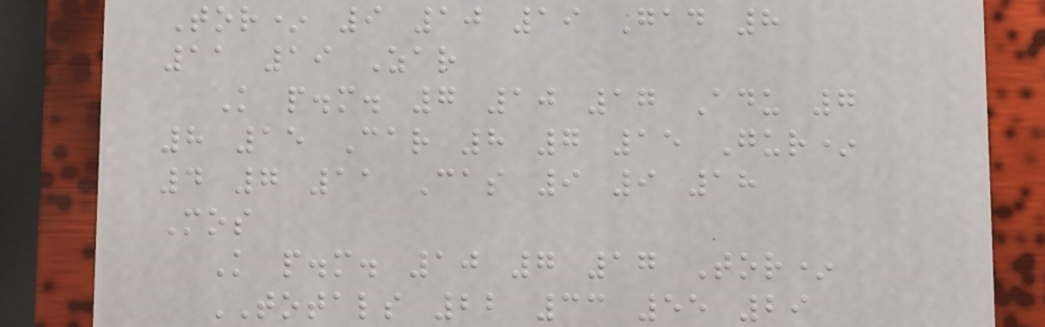Tor* 9 10 19 Gad 8
11 19 Zar
K p.m. 7 10 17 Adu 7
8 15 Car 8 7 15 Gur*
4 7 11 Cas 9 9 18
Mos
K p.m. 10 7 17 Tor*
TOTALS 22 33 55 29
